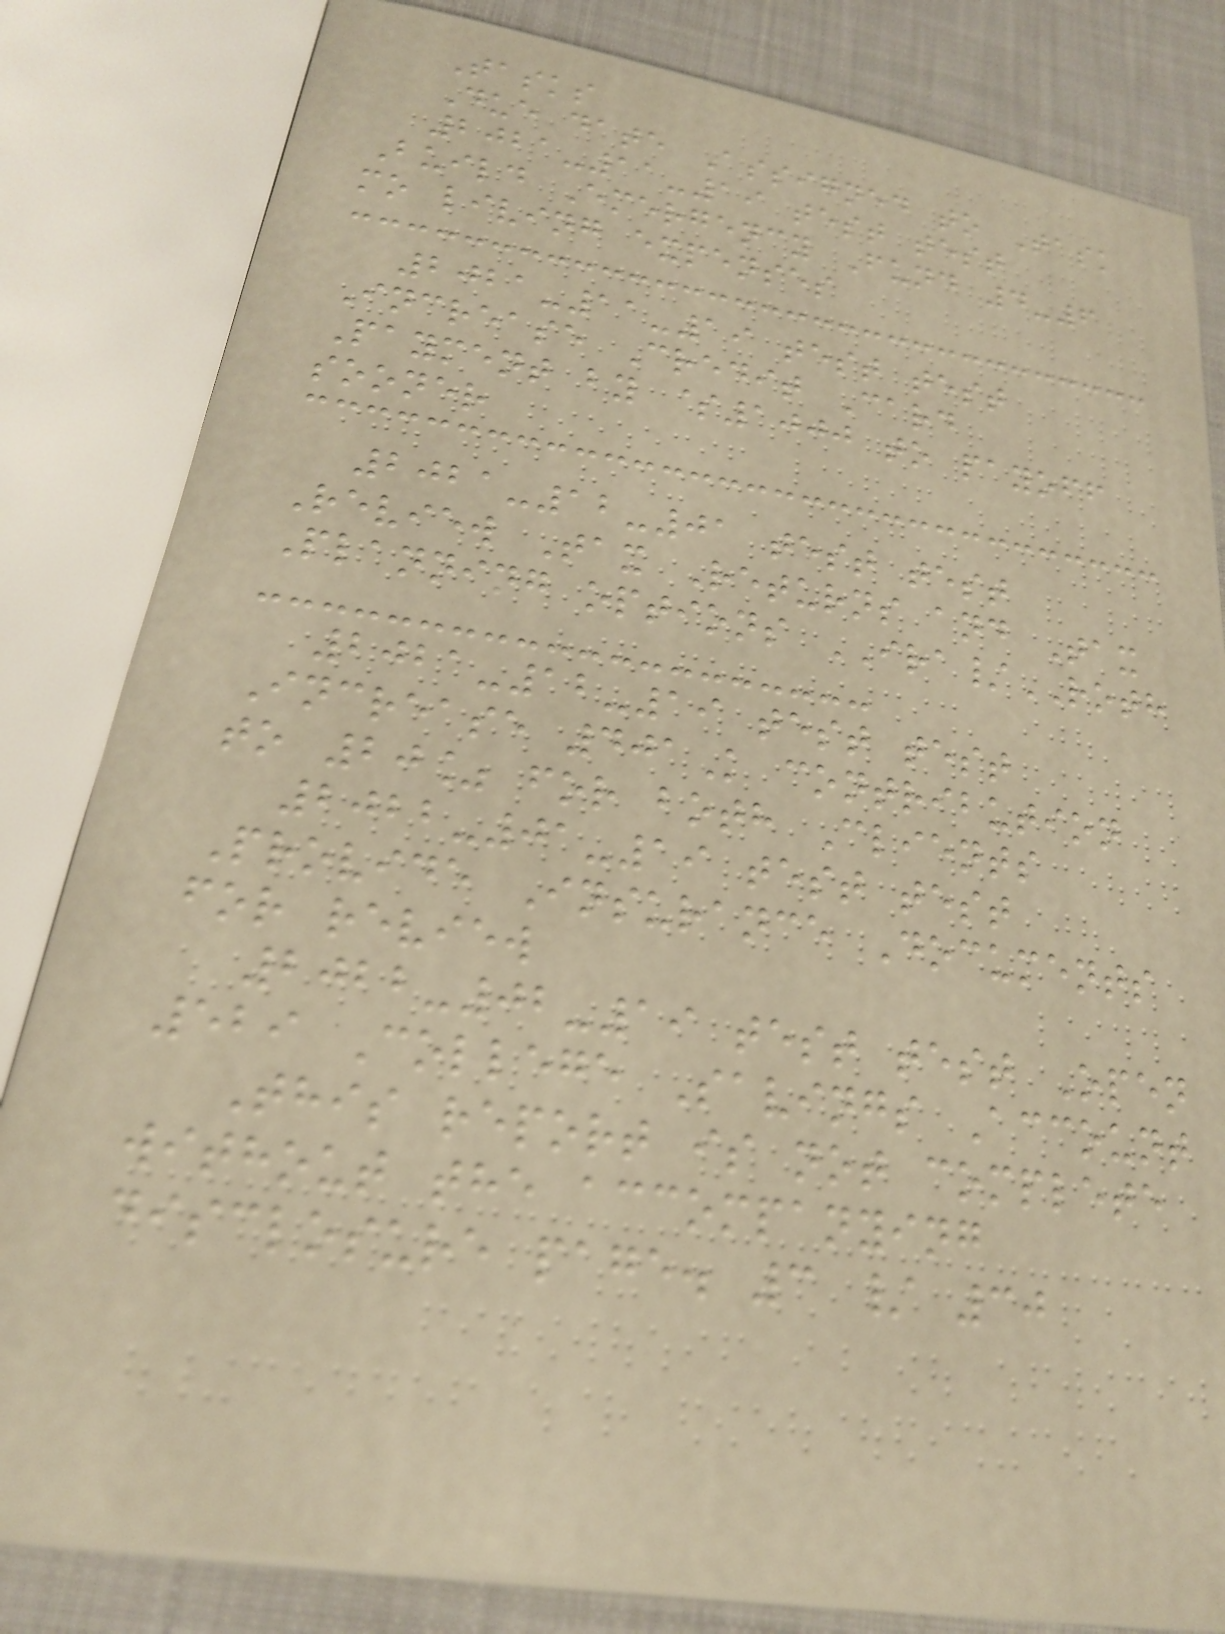Tasks
Due date Assigned to Task
2021-11-19 test test
Build Emergency Fund 4-6
mo living expenses
2021-11-19 test test
Increase Credit Card
Payment by $1000 to payoff
sooner
2021-12-01 test test
Review Tax Returns and Tax
Planning options IRA/ROTH
2021-12-19 test test
Increase 401K contribution
to 20% for both Clients
2022-01-19 test test
Provide Insurance Documents
for review
2022-02-19 test test Open
529 College Savings Account
This report is not complete
without the accompanying
disclosure page. 3 / 30
